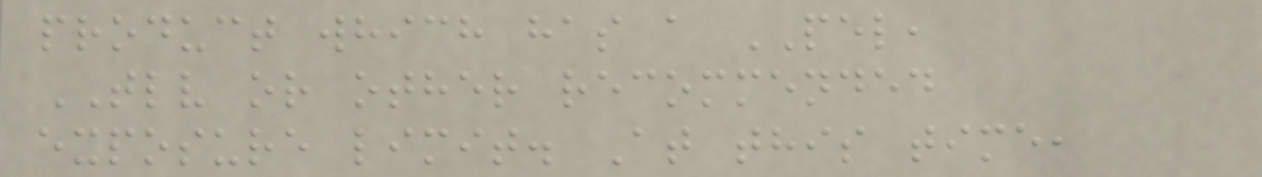product which has a PEL,
TLV or other recommended
exposure limit. At this time,
